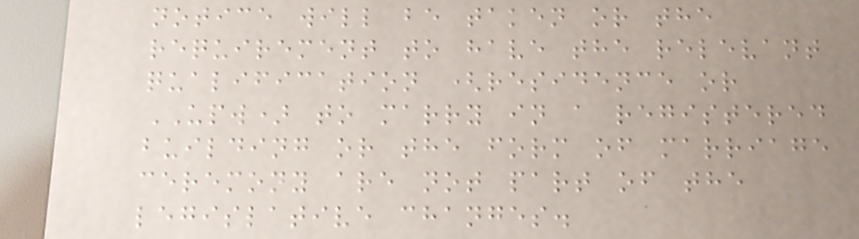notice will be taken or the
requirement to have the relevant
qualification (residence or
UPW) to marry in a registered
building or the form of marriage
ceremony are not part of the
legislative changes.
